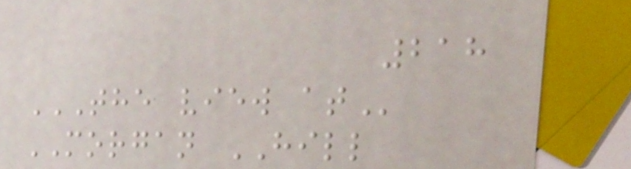218
THE VIEW AT
MORGAN HILL
